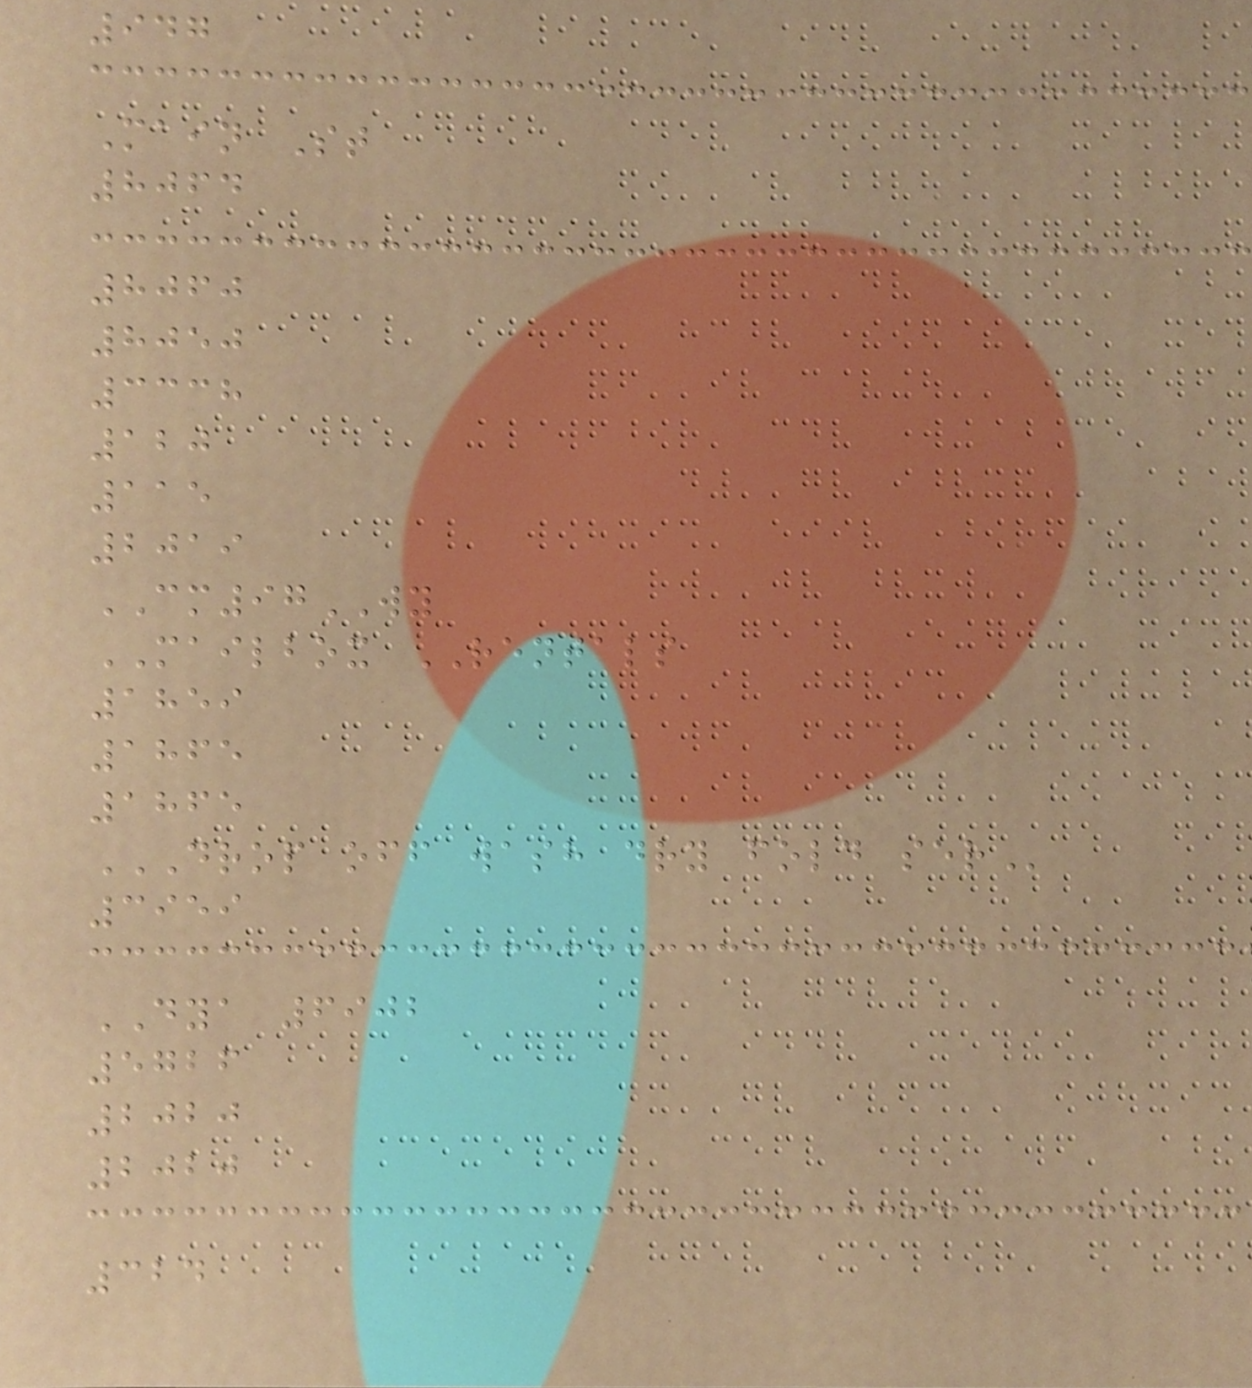947
Main St
8064
8060
8050
3338
120
115
2019
CM97WY
MAILBOX RENTALS
1859
1865
1865
DROP OFF WASH DRY FOLD SER
3959
DYA 6902
5726
2020
2020
324
